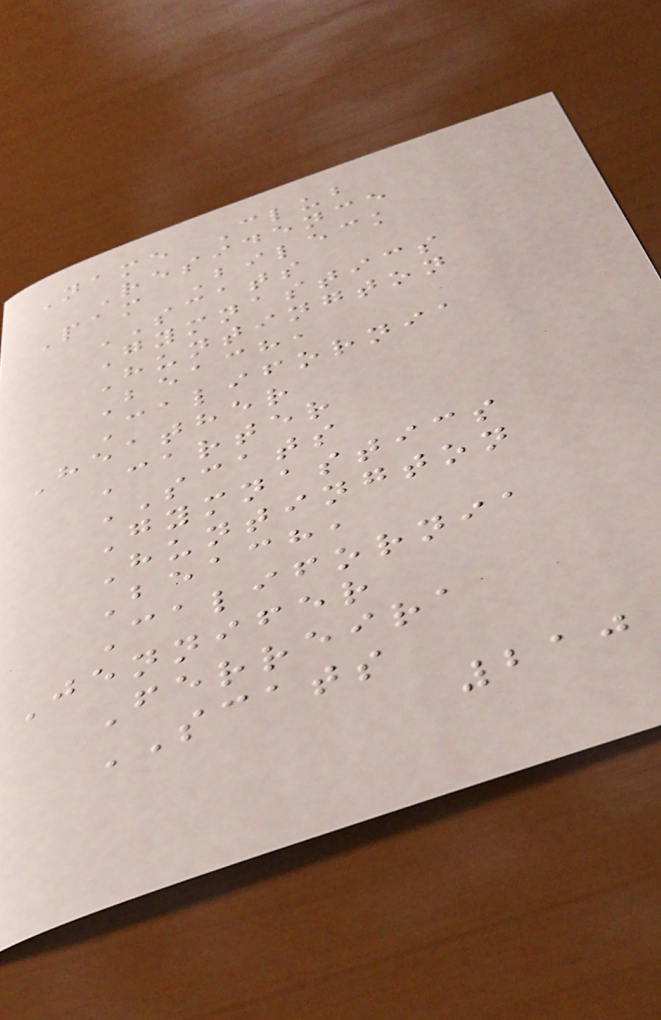Name Club
Residence
Pam Bileck
SCATS
Gymnastics
Huntington
Beach,
California
Heather
Carter
SCATS
Gymnastics
Huntington
Beach,
California
Jennifer
Ferreira
SCATS
210
